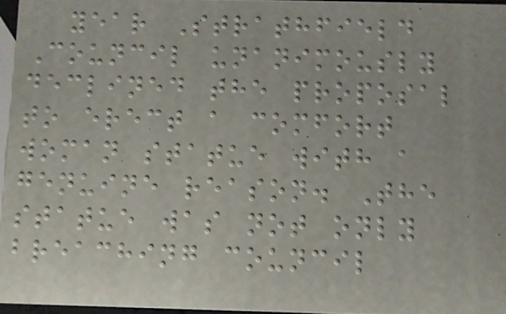year Strathfield
Council unanimously
declined the proposal
to erect a comfort
woman statue with a
genuine reason. The
statue was not only
breaching council
